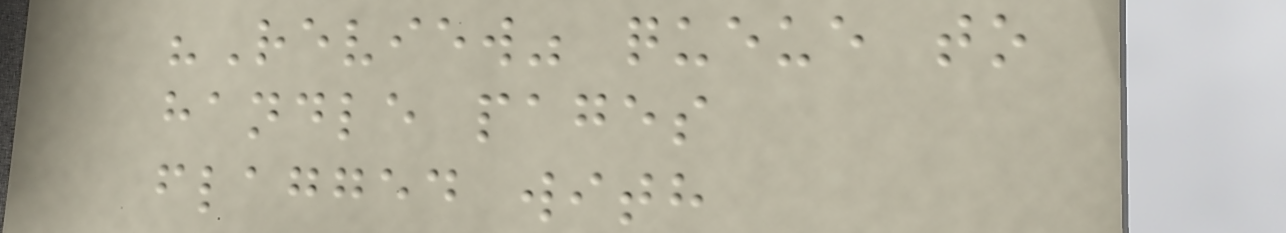"Review" queue to
handle pages
flagged with
